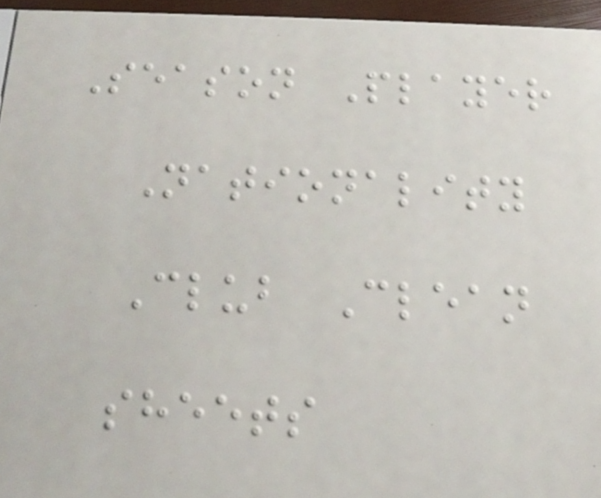Season Player
Nationality
Club Clean
sheets
